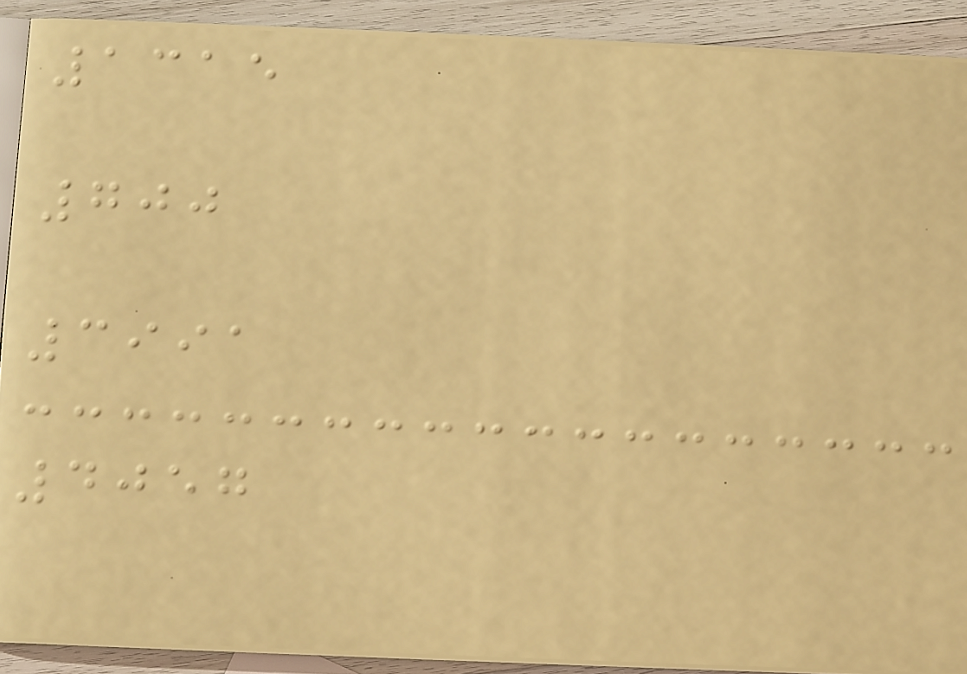1315
700
3991
4057
